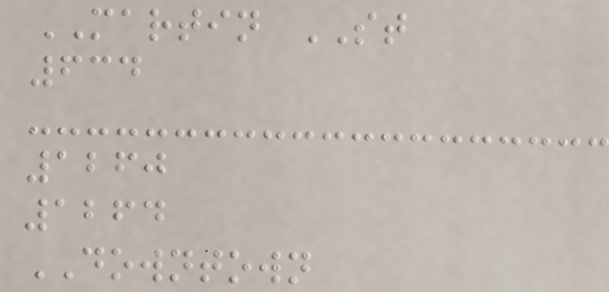MARTIN ST
634
1260
1264
DOWNTOWN
